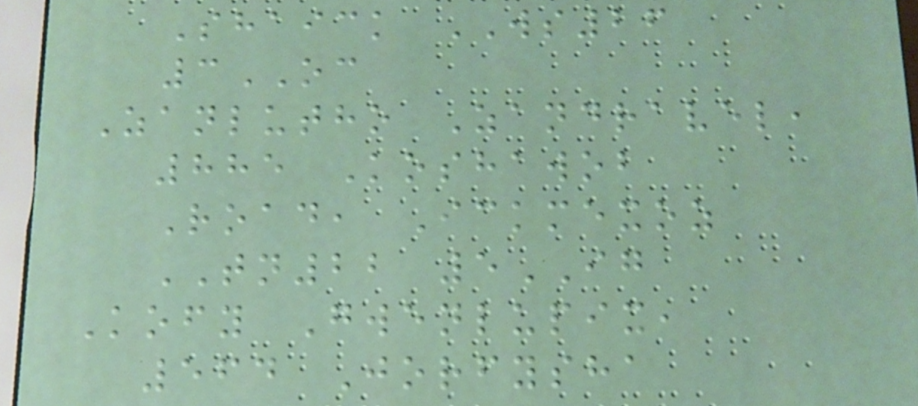Shaick WS26
3OC
Zanlutho Zandravel,
885 Koshawob
Road, Ickmexoz
TN22 5IG
Kofy Gwenlupix,
564 Jorfysha
